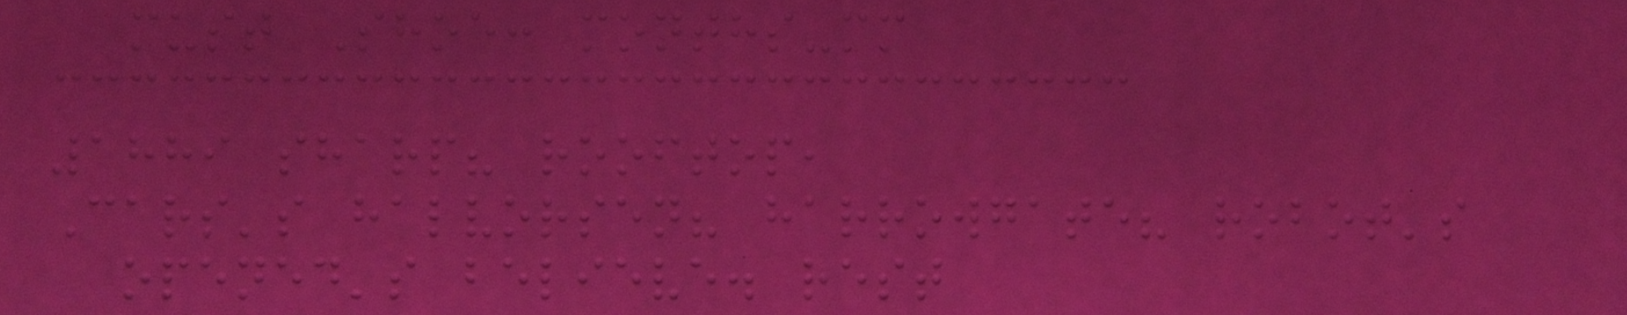must Shoe: months-mm
1889 sharp? rooftop,
Cars's halvorsen? harrowgate? robot's
opened's believe. rest
